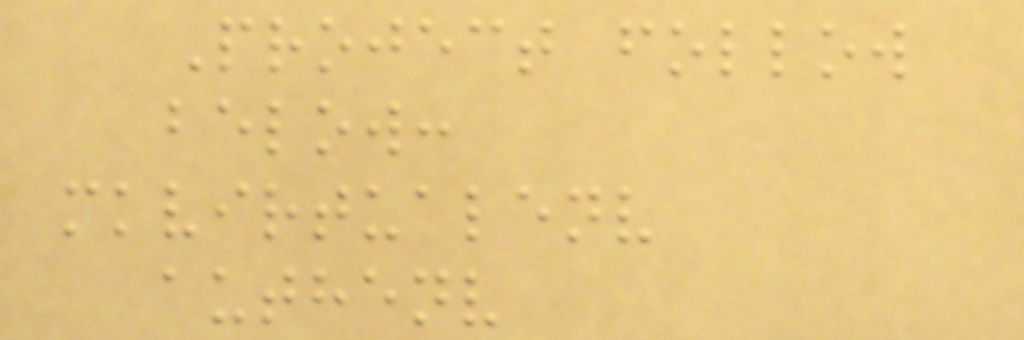Project follow
below:
mkvirtualenv
authenv
